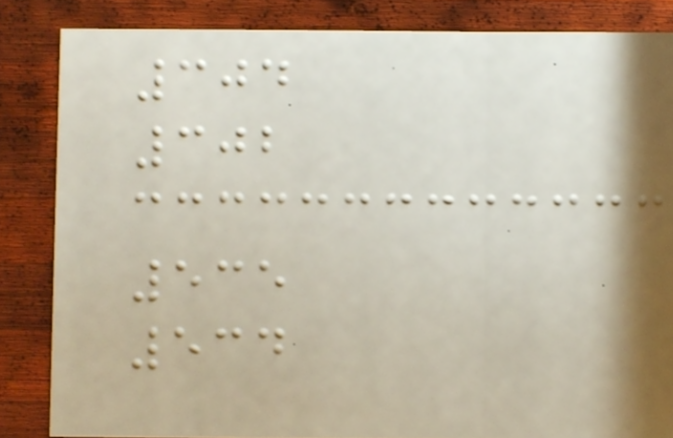304
302
535
534
